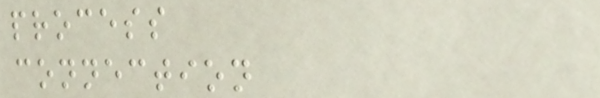process
connection
